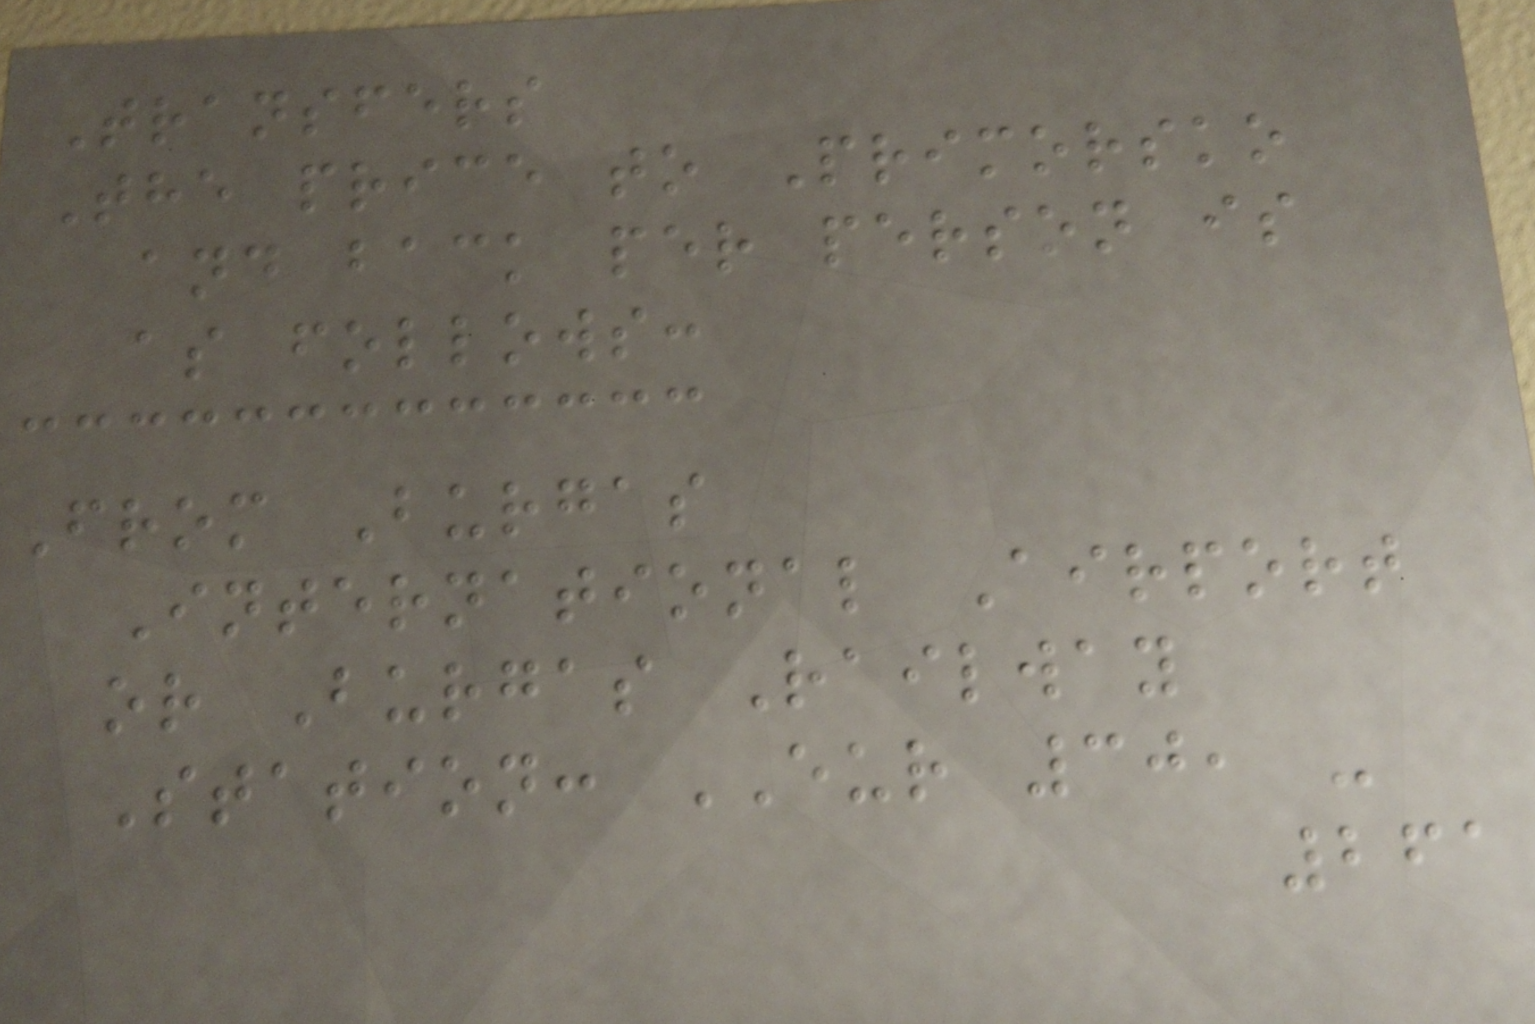Transfers
The price to Primorsko
and back per person is
as follows:
From Burgas
International Airport
or Burgas Railway
Station: EUR 30, -
261
